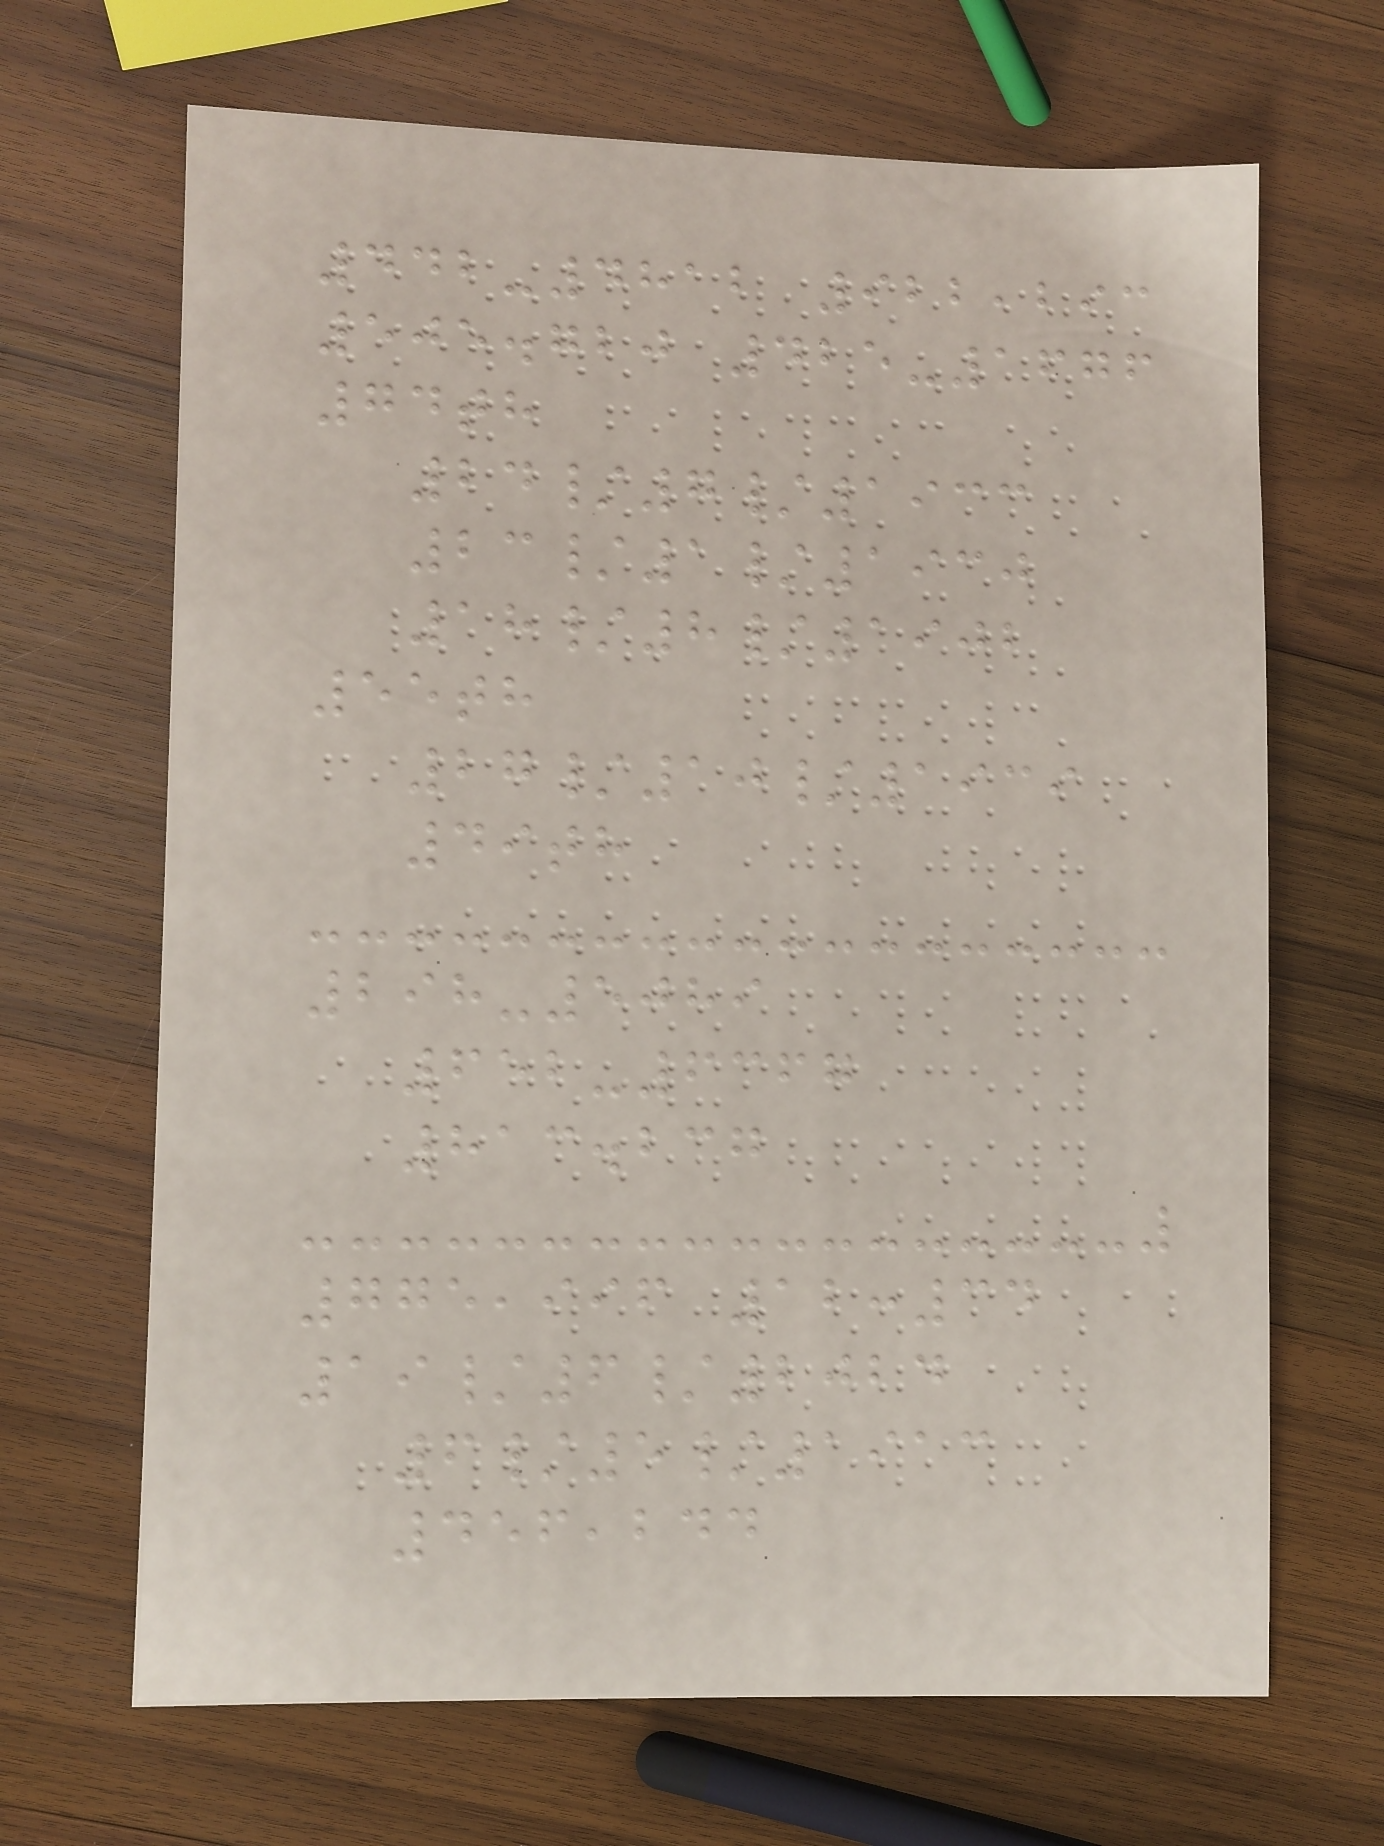442-4812 922,293
505.720 425-1676
74th
24/7/1933
23/1/1930
18/8/1902
55th
27/10/1939
49th
298-5089
652-6367
813.237
775,996 12:34
19/6/2024
6/5/1913
456,244
